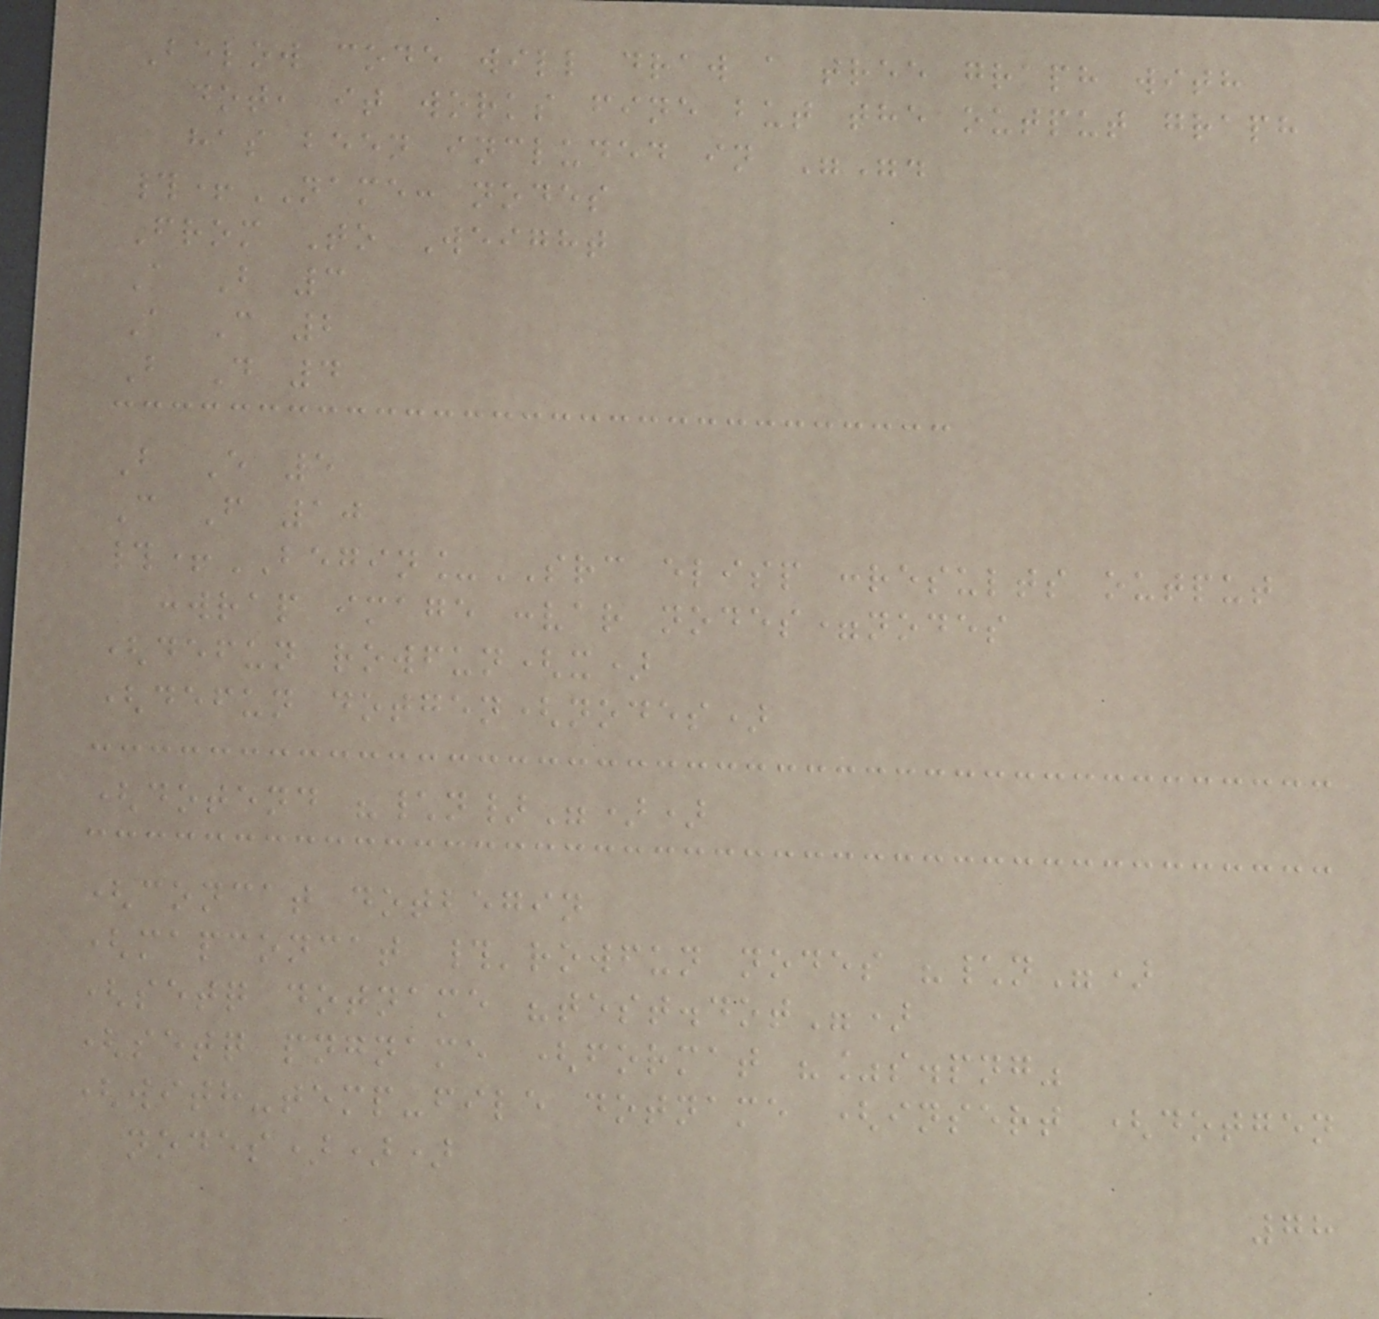Below code will draw a tree graph with
dot, it works fine but the output graph
has been included in "".
#+NAME: nodes
From To Weight
A B 3
A C 2
B D 4
B E 5
C F 10
#+BEGIN_SRC elisp :results output
:wrap image :var nodes=nodes
(defun rowfun(x)
(defun dotgen(nodes)
(dotend "\n}"))
(concat dotbegin
(mapconcat #'rowfun nodes "\n")
(setq dotname "test.dot")
(setq pngname (format "%s.png"
(with-temp-file dotname (insert (dotgen
nodes)))
78
